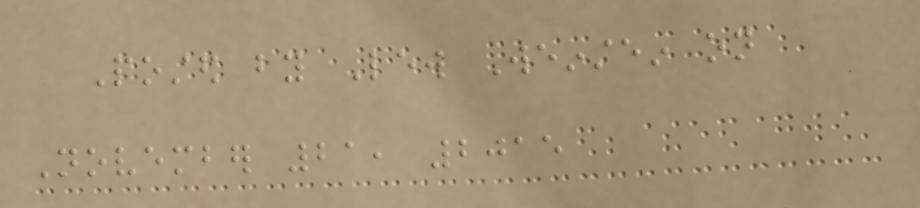Posted by Lew Weinstein on
November 21, 2015
